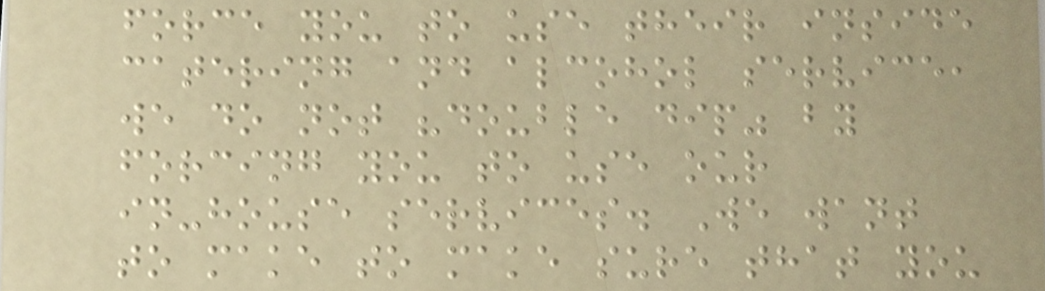force you to use their inside
catering and alcohol service,
we do not "double dip" by
forcing you to use our
in-house services. We want
to make to make sure that you
